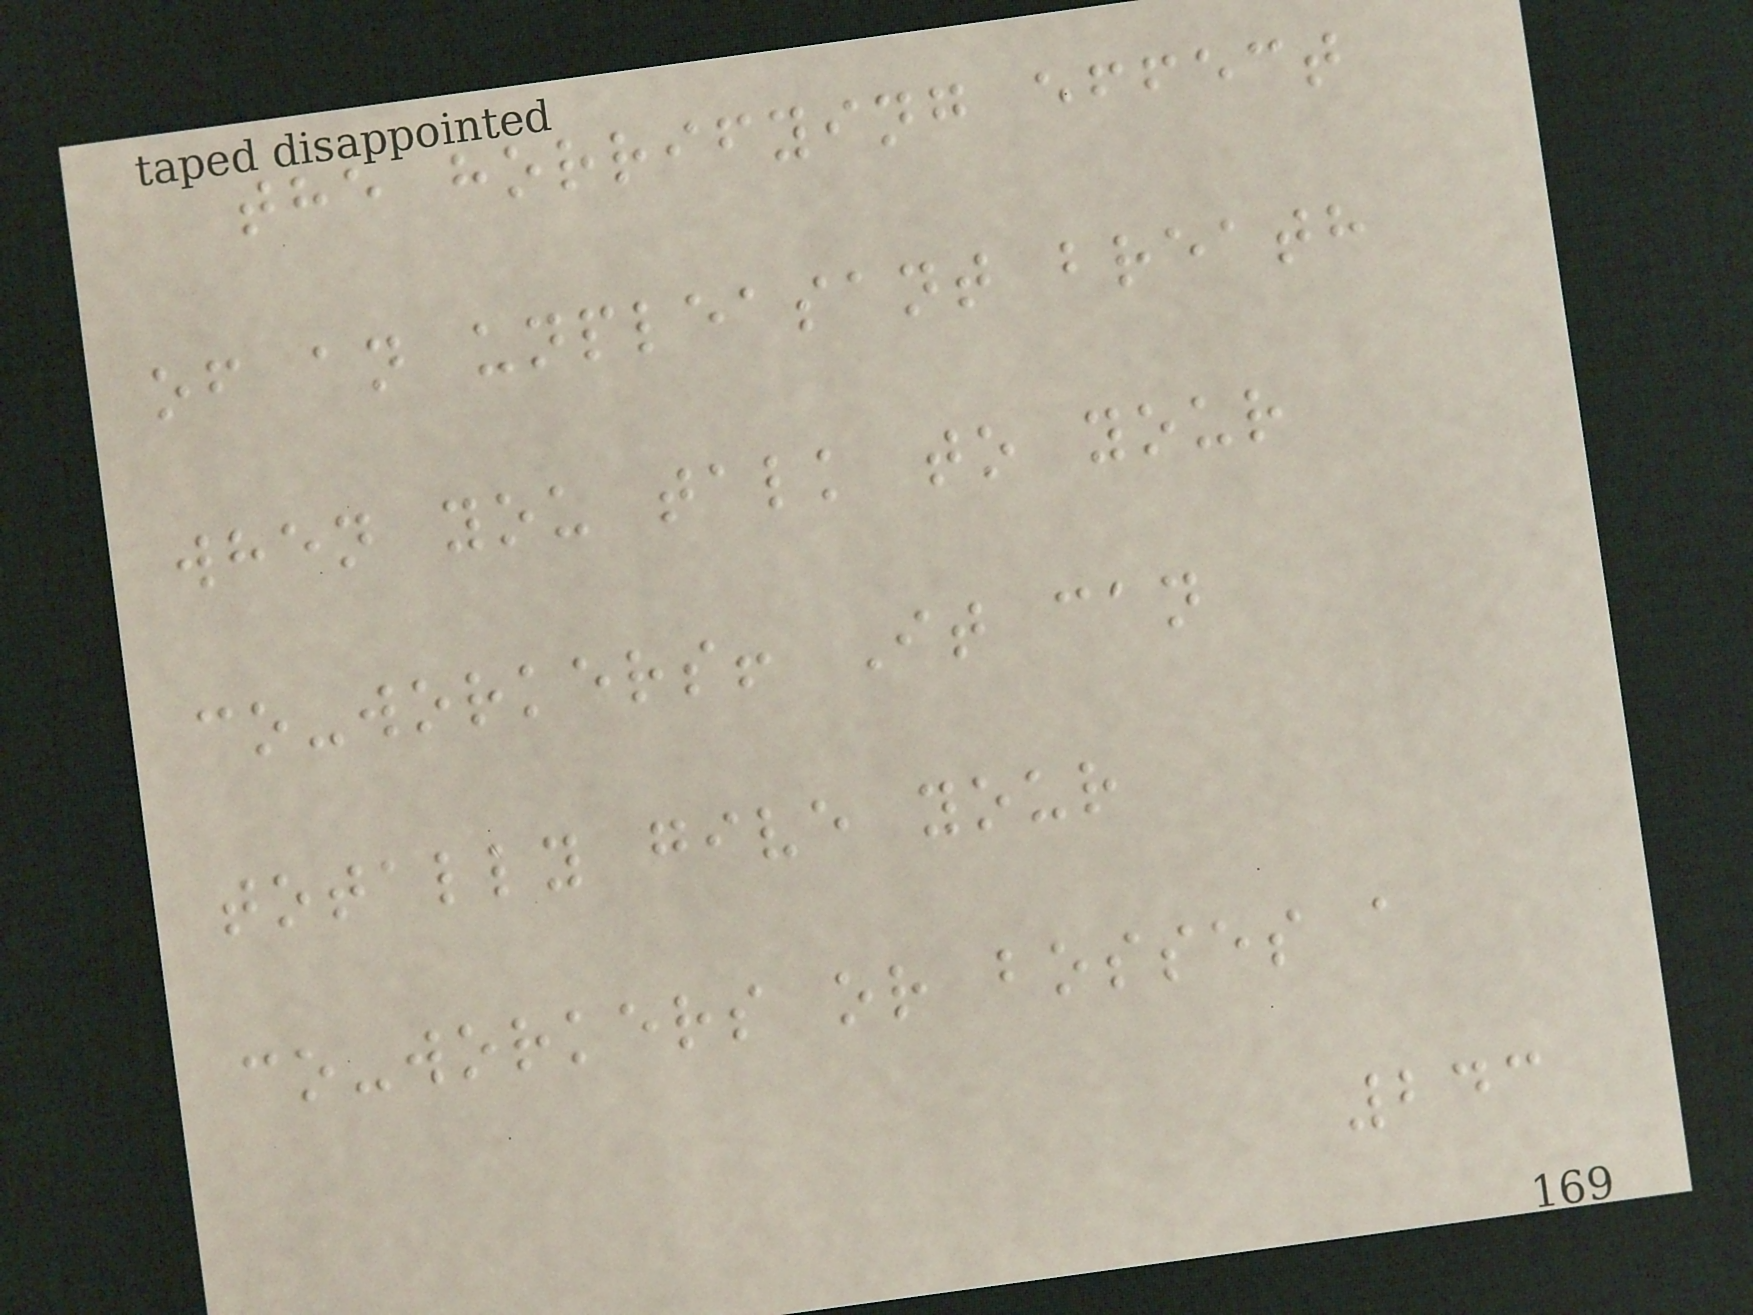the horrifying effect
of an unpleasant breath
when you talk to your
co-workers! It can
totally give your
co-workers or bosses a
243
